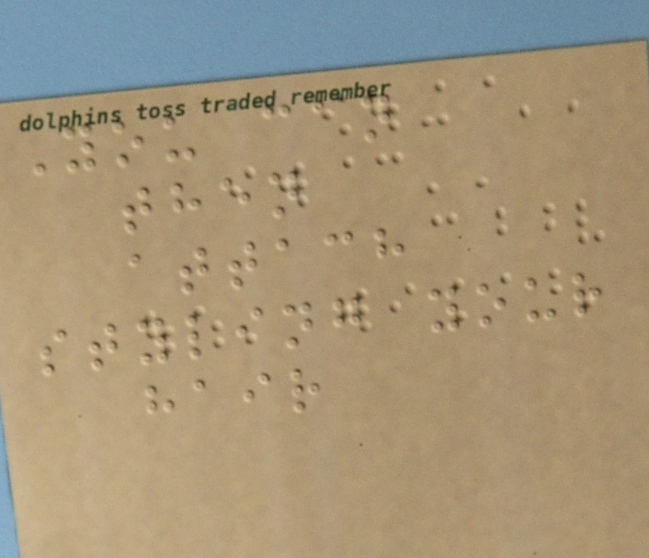You can
then
attach
styling your
hair
